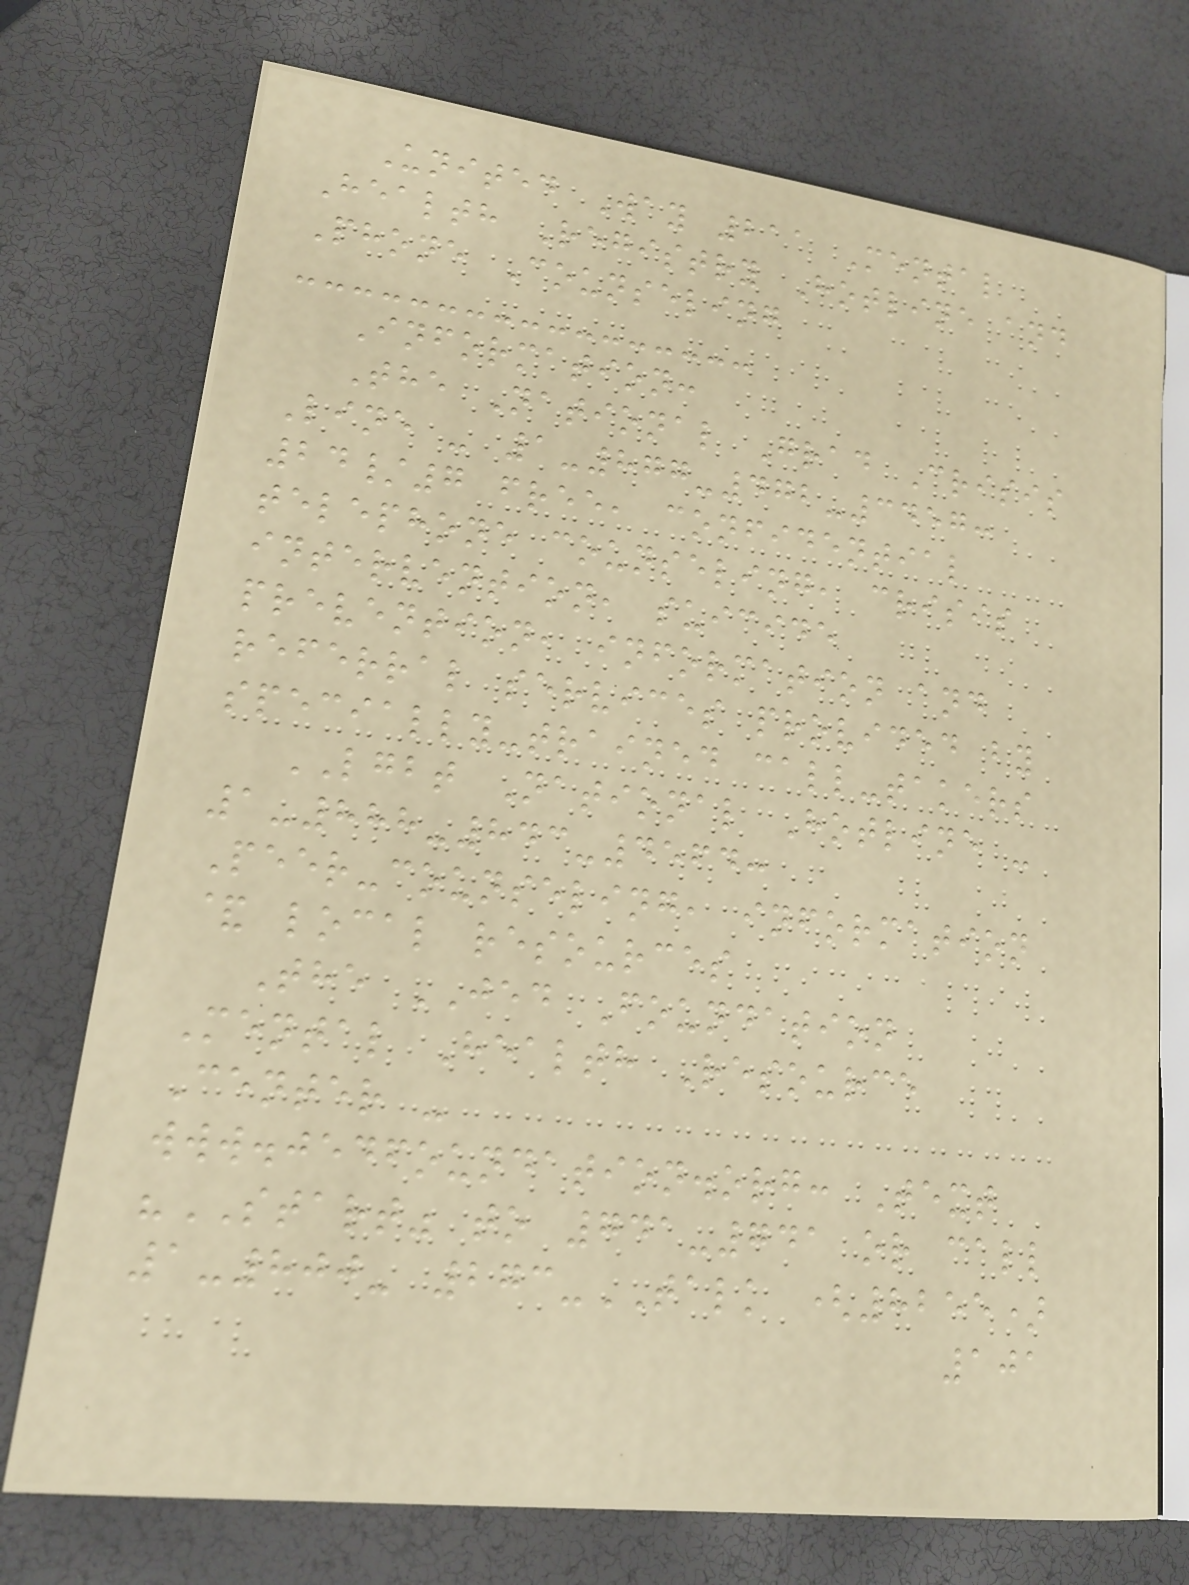United Way 211 Mental
Health Registry Hotline and
Phone Counseling
Information:
The National Grad Crisis
Line - 1-877-472-3457:
24/7 free, confidential
telephone counseling, crisis
intervention, suicide
prevention, information and
referral services provided by
specially-trained call-takers
LGBT National Hotline -
1-888-843-4564:
Peer-counseling, information
& local resources
The JED Foundation
Mental Health Resource
Center -
www.jedfoundation.org: Text
"START" to 741-741 or call
1-800- 273-TALK (8255)
101
